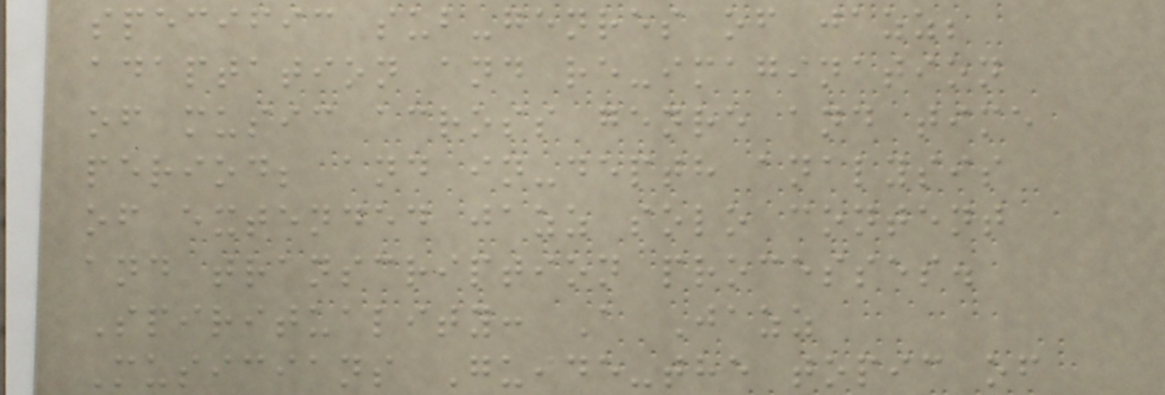specific sub-genres of jazz;
adaptation and re-imagination
of music across genre and time
period; and in-depth analysis
of extended jazz solo content
and transcription processes.
Spirituality: A Jazz
Musicians Guide-the topic of
